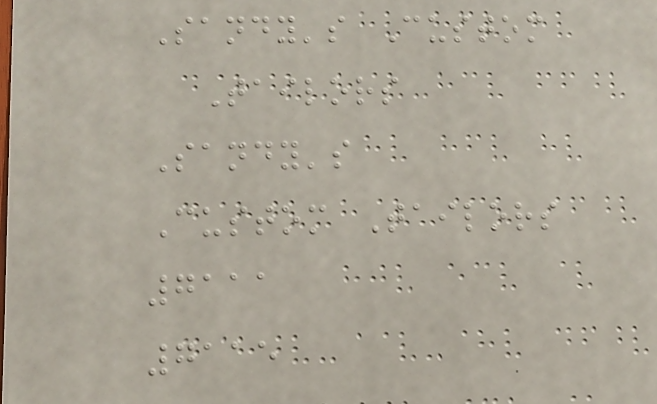Sandy's Custom
Tailors
Sandy's
Custom Tailors
7111
7115
